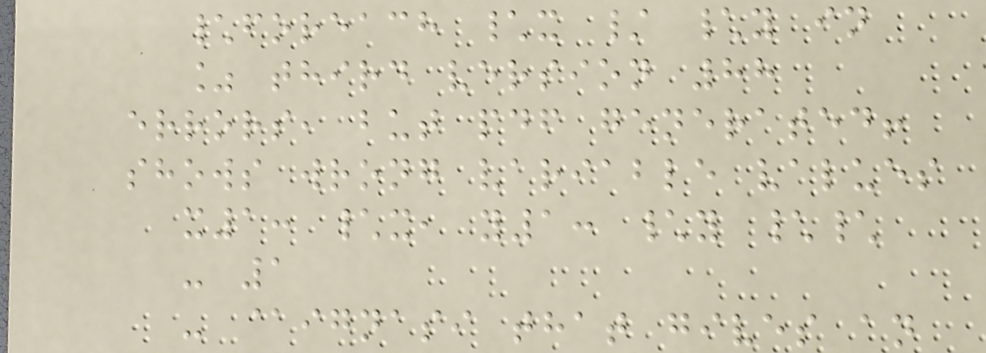\foreach \x / \y in
% third version 88
errors, but pdf generated!
shows wrong variable values
x1: \x, y1: \y \\
- 1
- @ignasi that gives an
